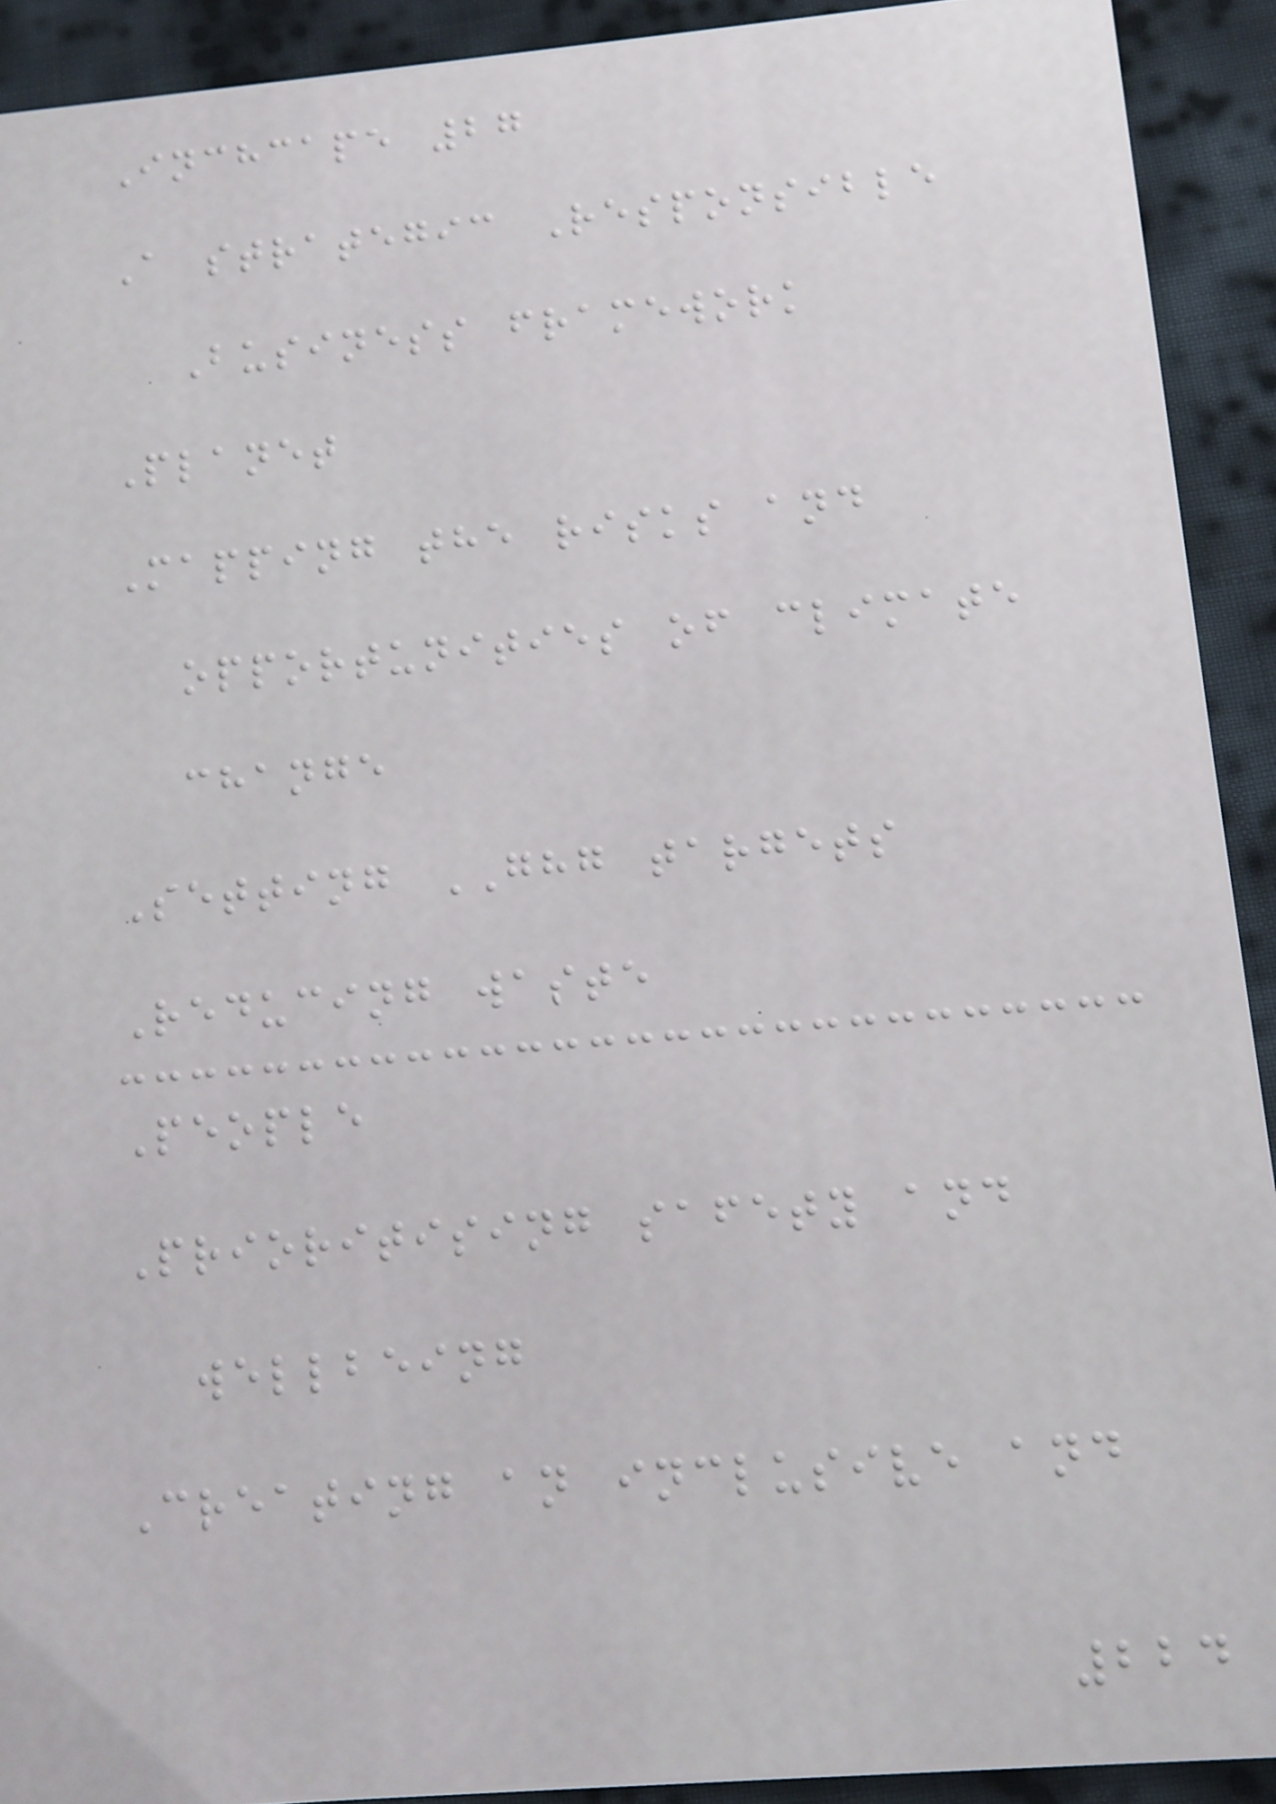Inchcape 27
A strategic Responsible
Business framework
Planet
Mapping the risks and
opportunities of climate
change
Setting GHG targets
Reducing waste
People
Prioritising safety and
wellbeing
Creating an inclusive and
224
